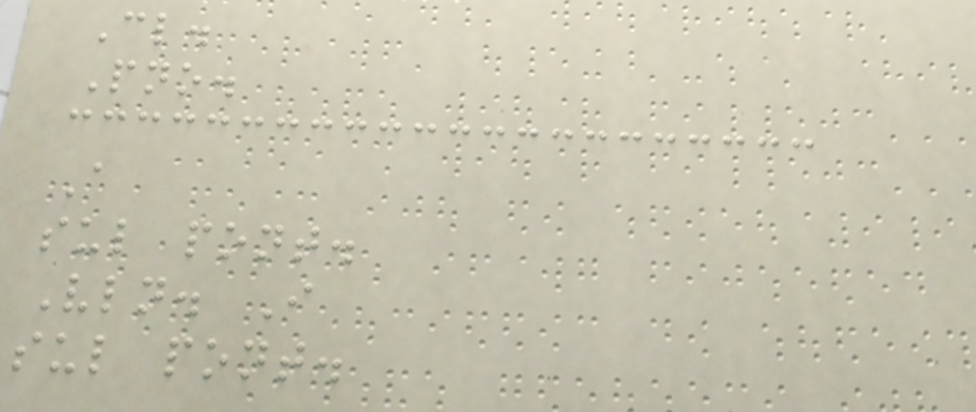Cl.
Pno.
A
sul pont.
Vln. I
sul pont.
